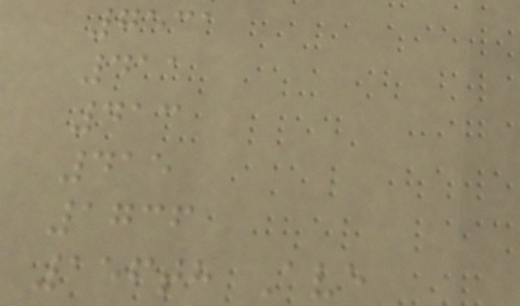7531
411
413
415
1736
156th Ave
